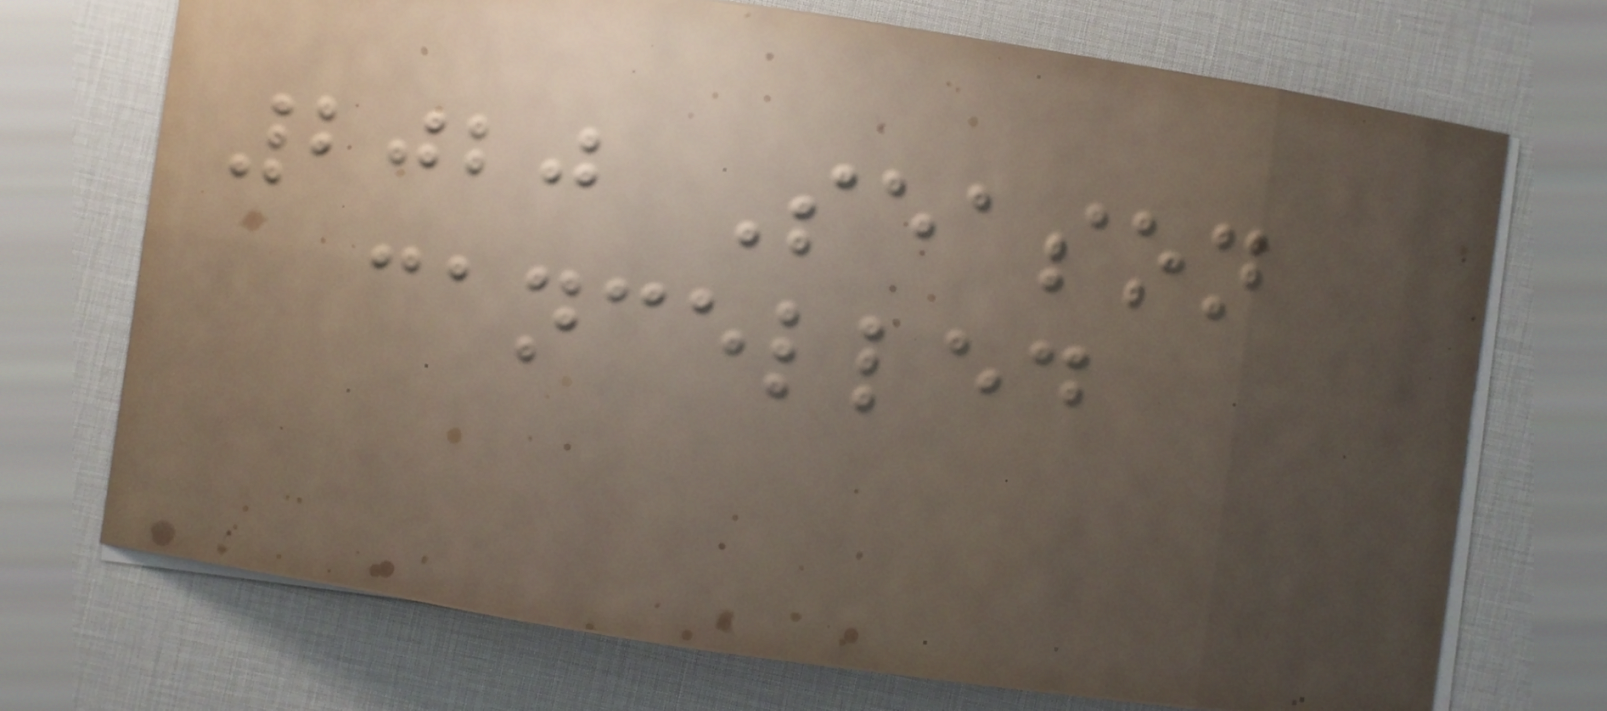2020 Season
cancelled
